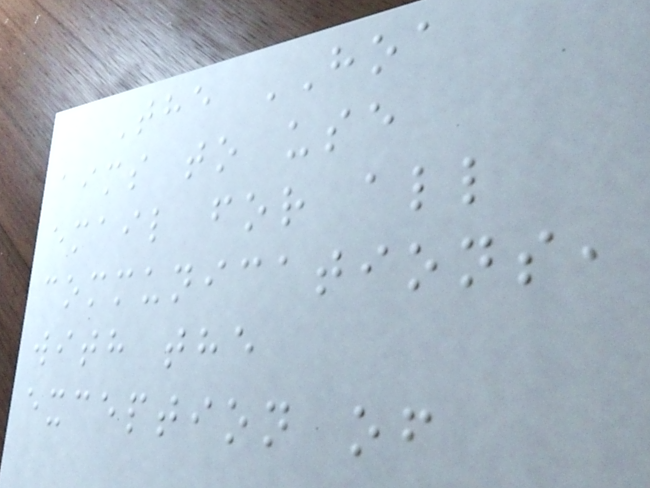The HOA
aims to use
email for all
communications,
with the
exception of
